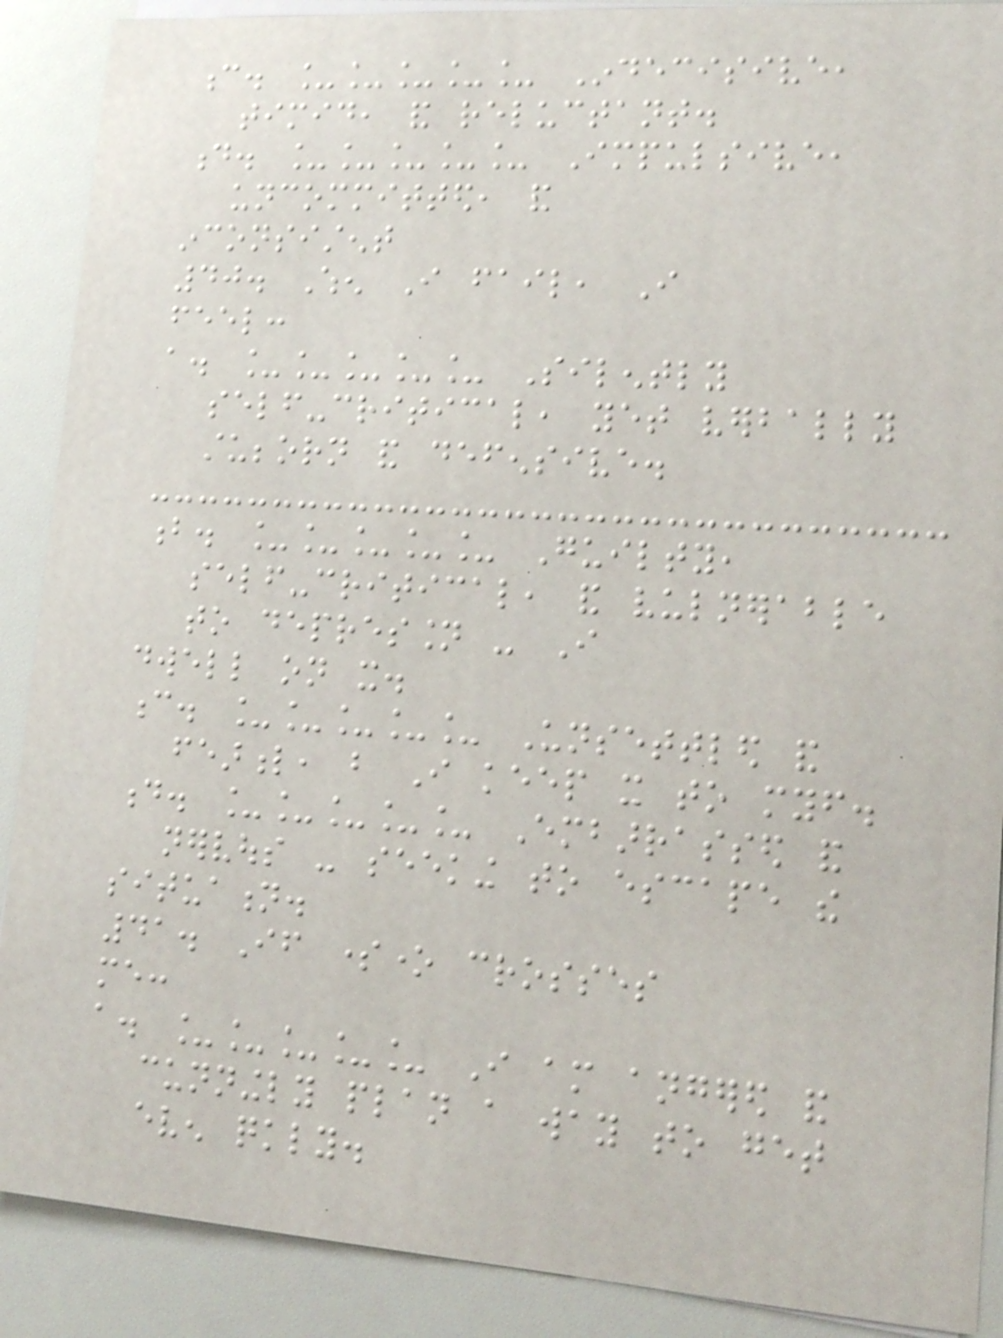c. _____ Indecisive,
timid, and reluctant.
d. _____ Impulsive,
uncommitted, and
inconsistent
40. When I fail, I
feel:
a. _____ Silently
self-critical, yet verbally
stubborn and defensive.
b. _____ Guilty,
self-critical, and vulnerable
to depression - I
dwell on it.
c. _____ Unsettled and
fearful, but I keep it to myself.
d. _____ Embarrassed and
nervous - seeking to escape the
situation.
41. If someone crosses
me:
a. _____ I am angered and
cunningly plan a way to get
even quickly.
